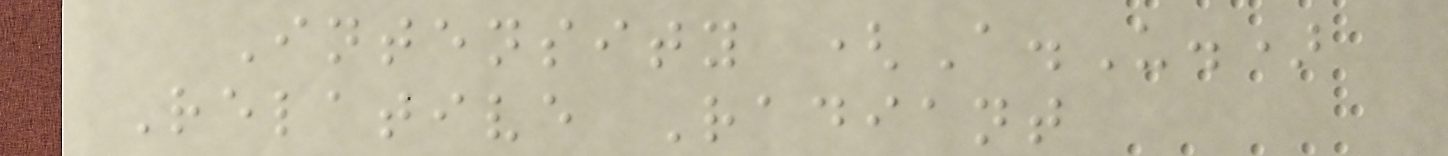Intensity (A.U.)
Relative Radiant
